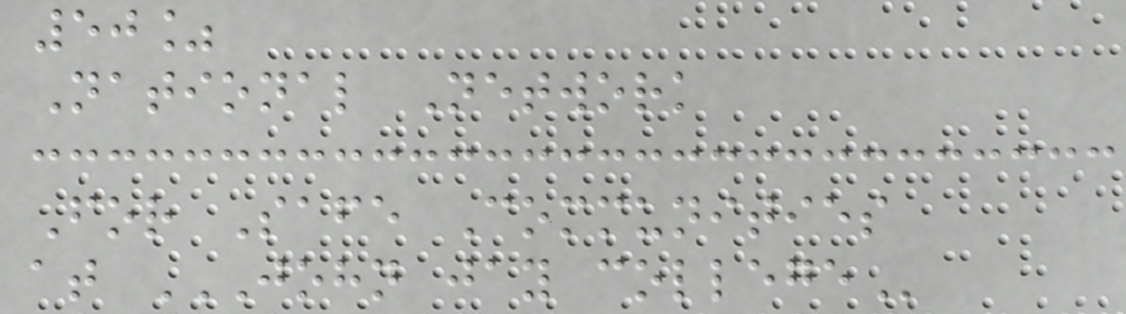50%
National Network
For Safe Communities
at JOHN JAY COLLEGE
